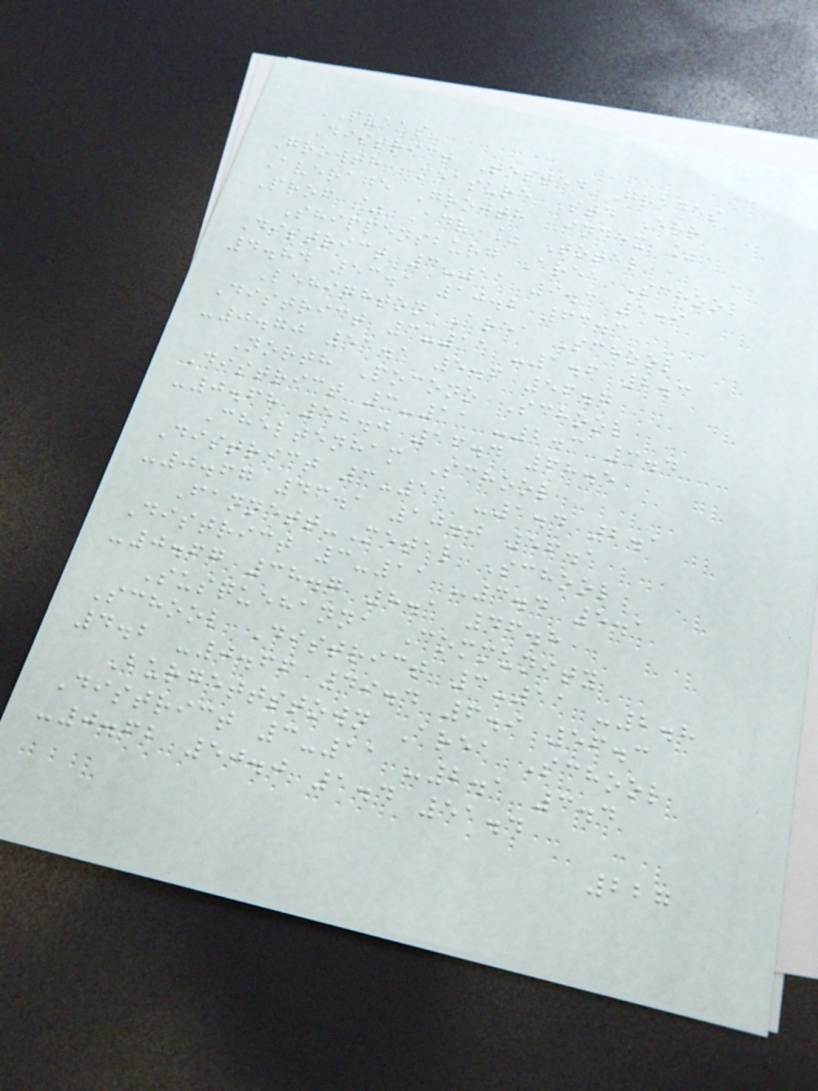PVAAS
District Tested Grades
Growth Measure Std Err
Average Growth Index %
Prof % Adv % Total
Shippensburg Area School
District 3-11 9.3 1.9
4.84 53.1 10.2 63.3
Lehighton Area School
District 3-11 -1.6 2.3
-0.70 51.1 5.6 56.7
North Pocono School
District 3-11 -2.3 3.4
-0.68 52.0 16.4 68.5
Cheltenham School
District 3-11 -1.4 2.1
-0.67 46.1 10.0 56.1
Fannett-Metal School
District 3-11 -3.4 5.1
-0.67 38.7 8.1 46.8
Susquehanna Community
School District 3-11 -2.8
4.2 -0.66 49.4 6.9 56.3
Burgettstown Area School
District 3-11 -2.1 3.4
-0.62 50.0 1.4 51.4
227
